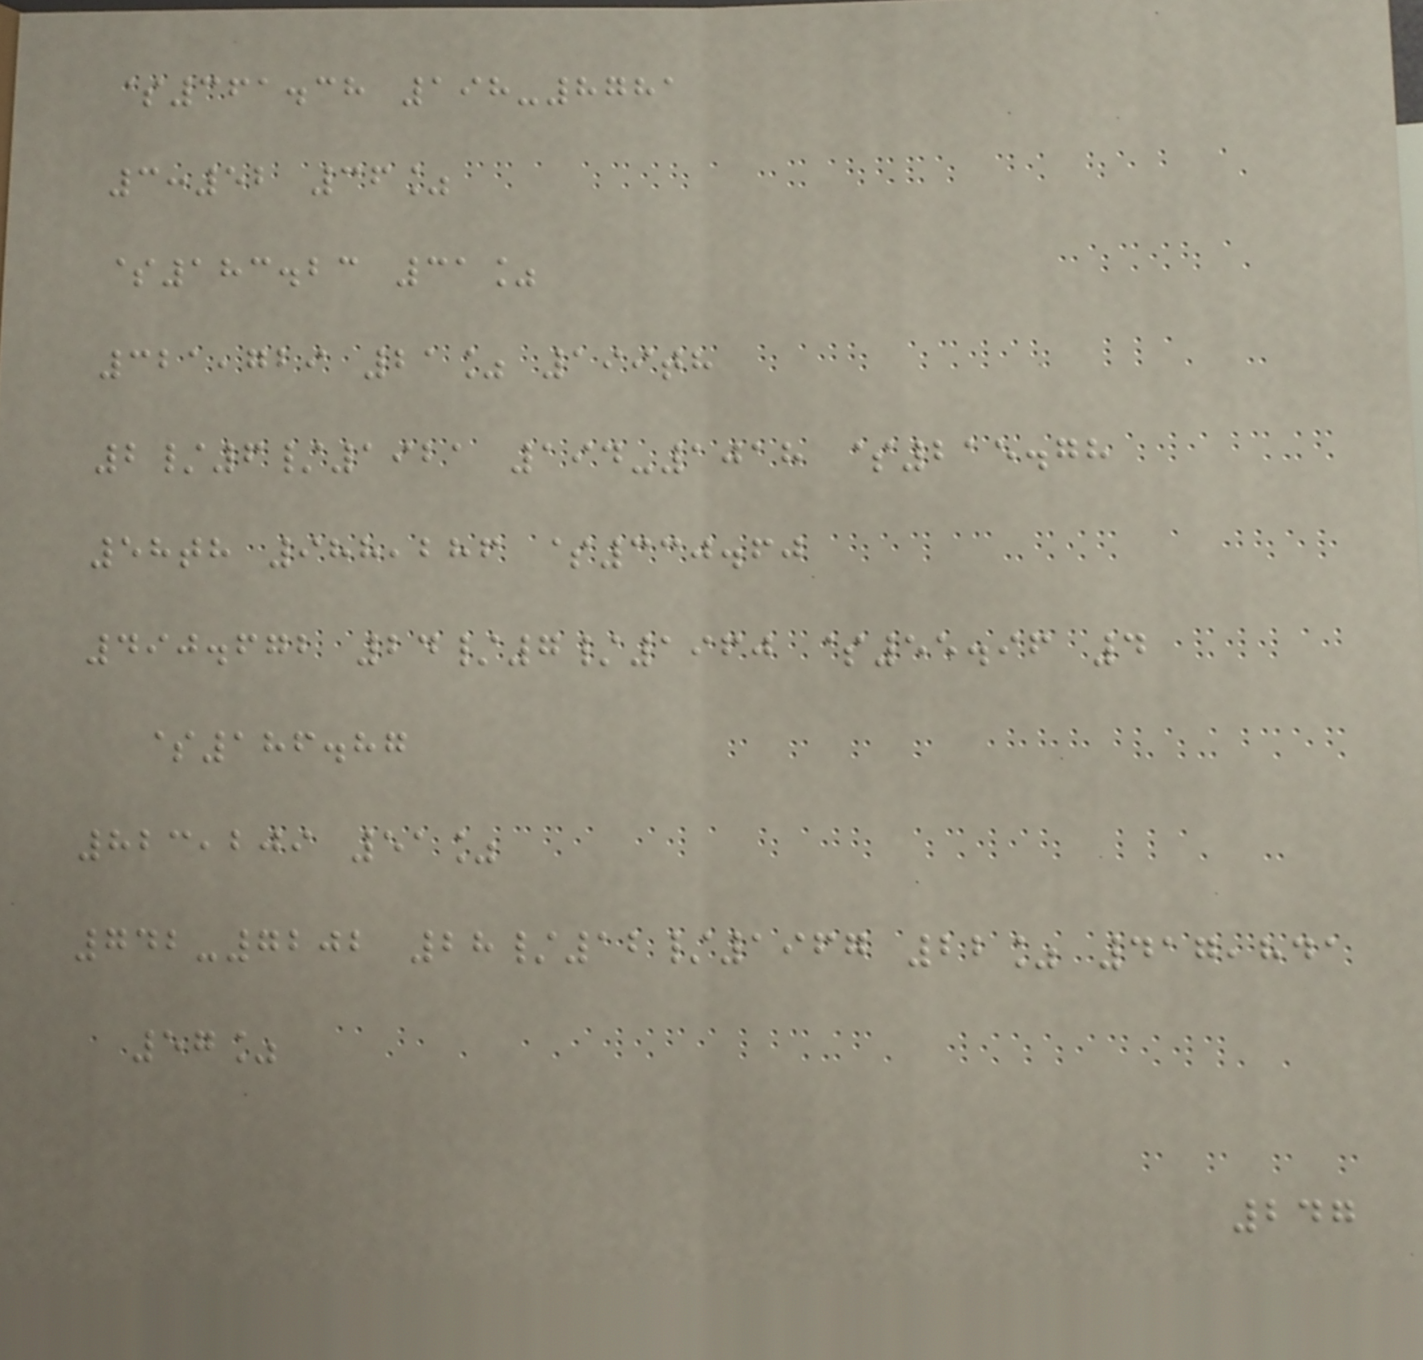$361.38 198-8781
3:52 36%
$183.23 31%
321,729 21% 199th
2/6/1921 194-1018 $215.78
58th 988,286 $330.60
490.672 24/7/1960 $55.96 4
$186.87
823,209 51%
742-7202 28/12/1967 22% 417,841
57%
247
